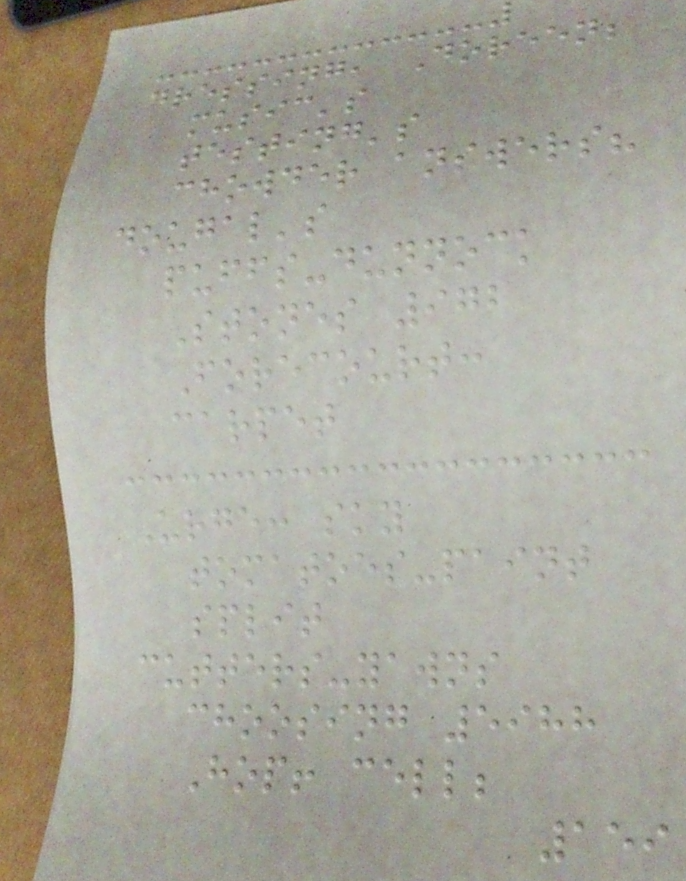dressing, Doreen;
music's
testing's
chowder answers?
dougal's
puffs-dunnock
Stones 972
Forecourt:
carpet
Urge: sky
tomatoes-paint
split
cutters-yawns
choosing 5988
Hop! cell;
159
